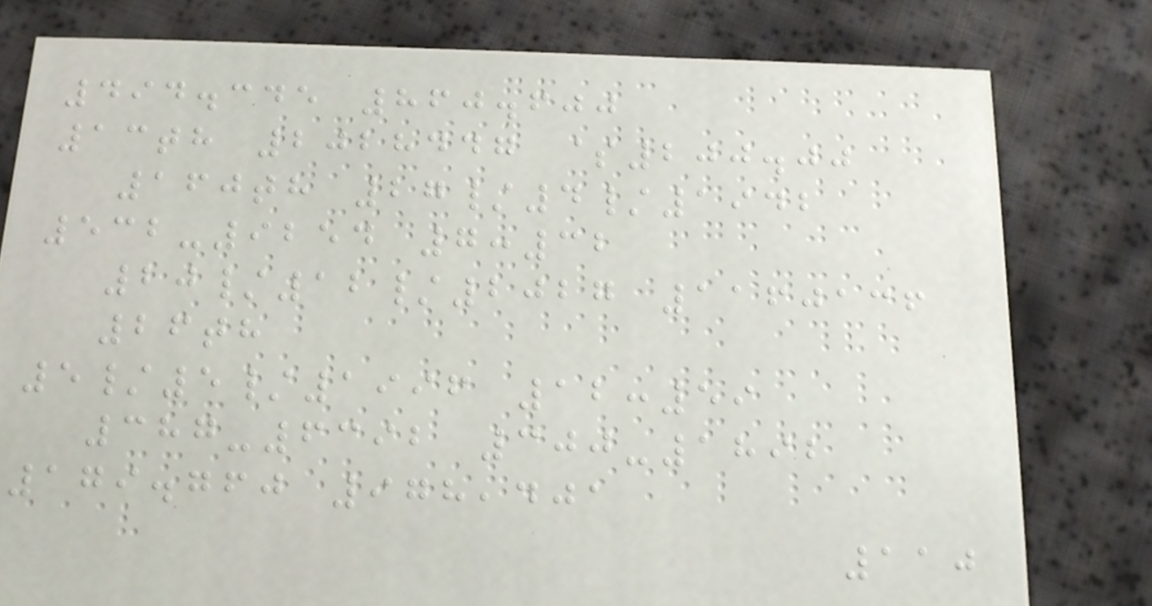494.345 860.600
13th 2028447 $200.00
160th 27/4/1942
532-9254 7:32
20/12/2027 1160136
26th
5/5/1996 12:59
387-6392 300-1892
179.760 978,401
110
